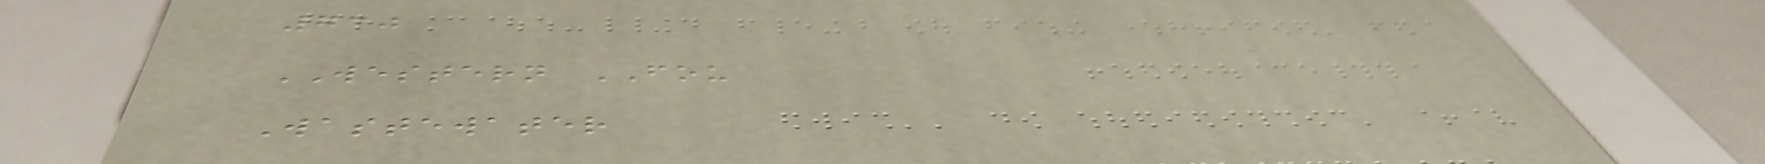730
WESTERN FOU
Wastewater
